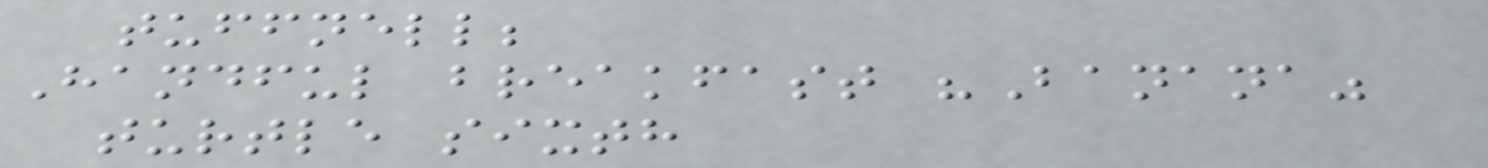tuffnell;
Handful breakfast "Banana"
turtle sixth
